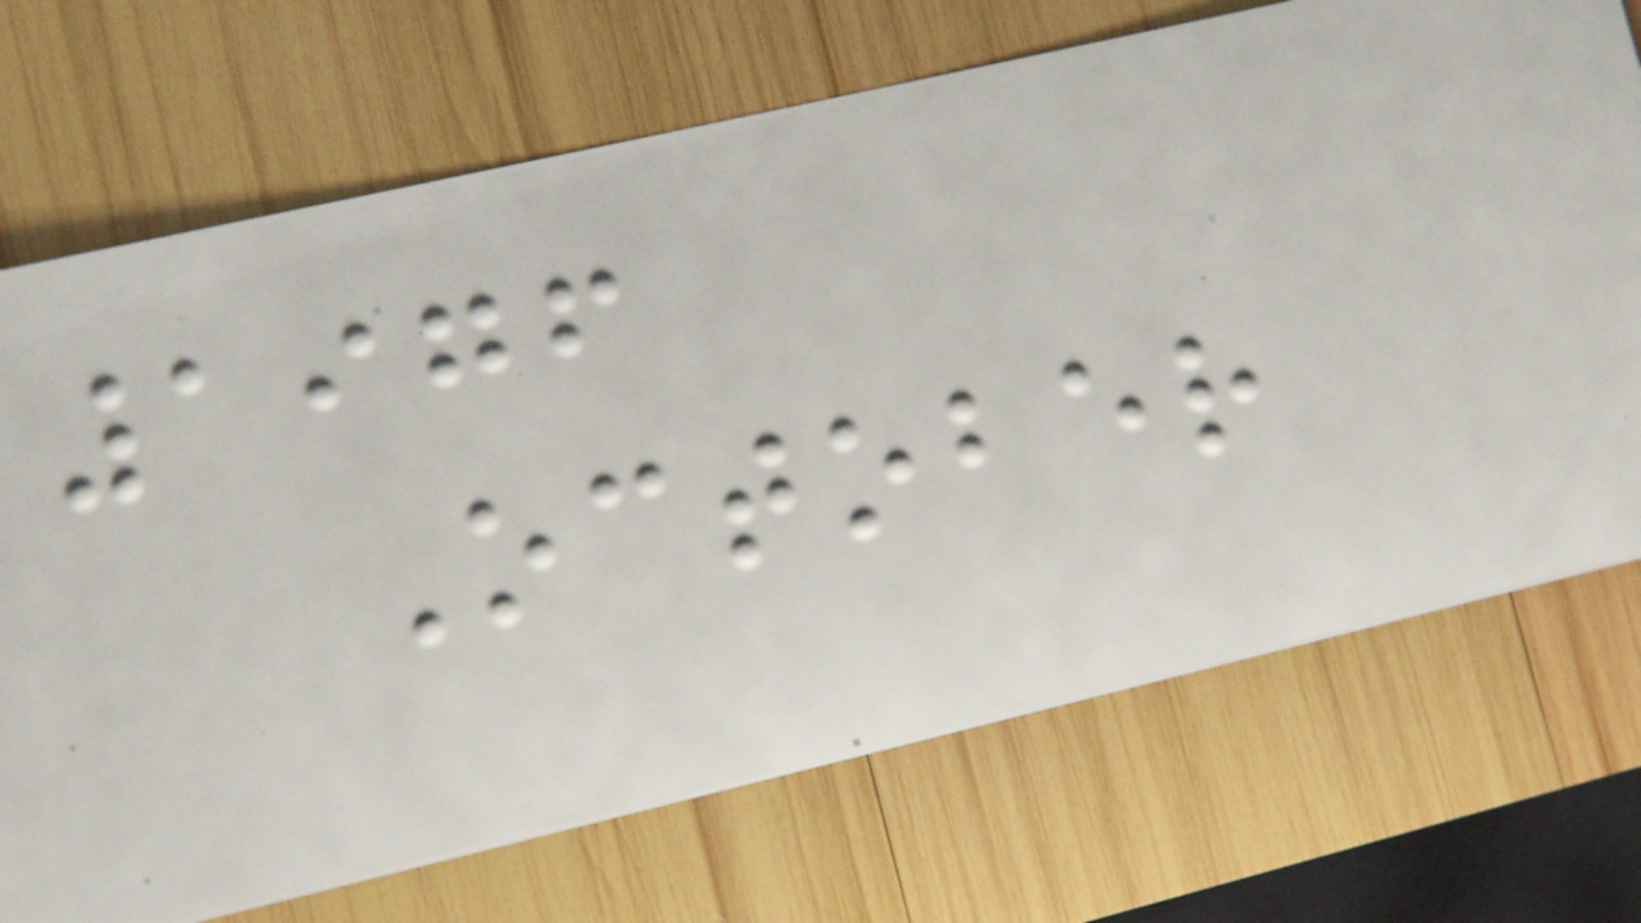1976
October
